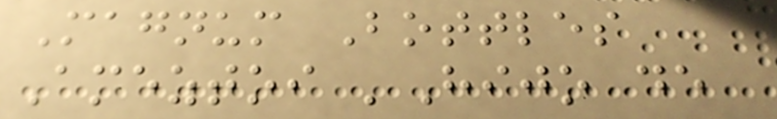Magnum Bottles
Ameztoi 'Hijo de
